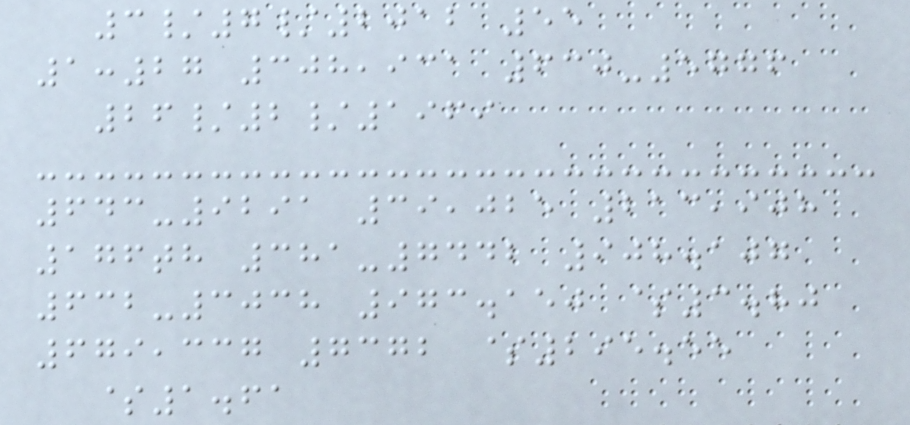3/7/2012 55
1:27 308,931 630-5776
26/2/1969
643-9291 39,025 213,908
176th 381-7442 908.107
632-3038 973.150 $3.80
679,337 7372 $295.55
$1.61
